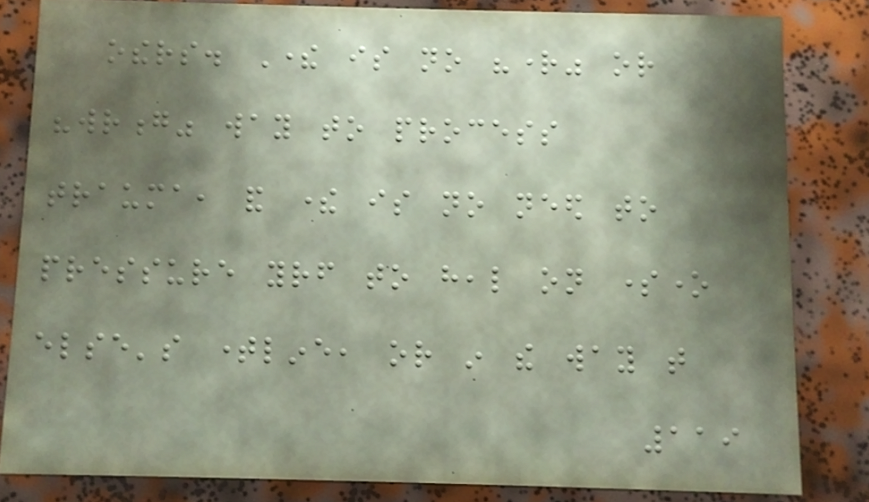others. There is no "right" or
"wrong" way to process
trauma, and there is no need to
pressure yourself to heal on someone
else's timeline, or in the way that
119
